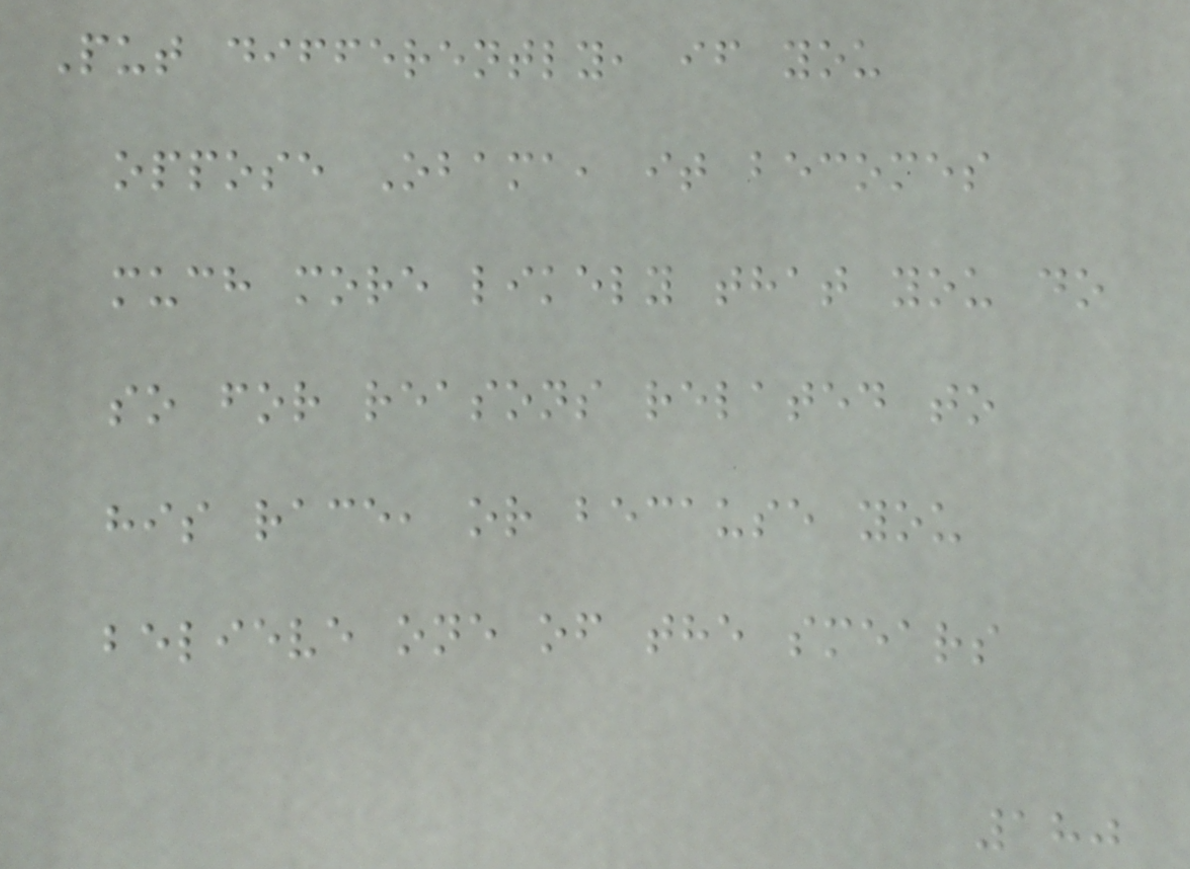Put differently, if you
oppose Obama, it becomes
much more likely that you do
so for reasons related to
his race, or because you
believe one of the smears
180
